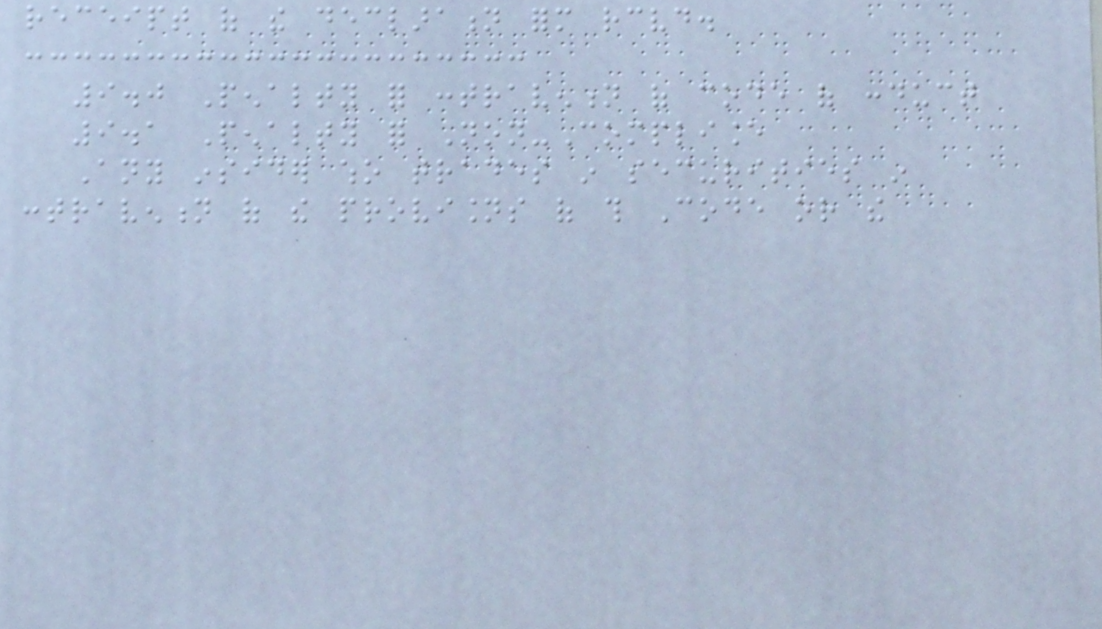receipt of the declaration form received.
9.0 Penalty for contravention of code of conduct
9.1 Penalty for Non-Compliance
Any insider who trades in securities in
contravention of the provisions of this Code or the
